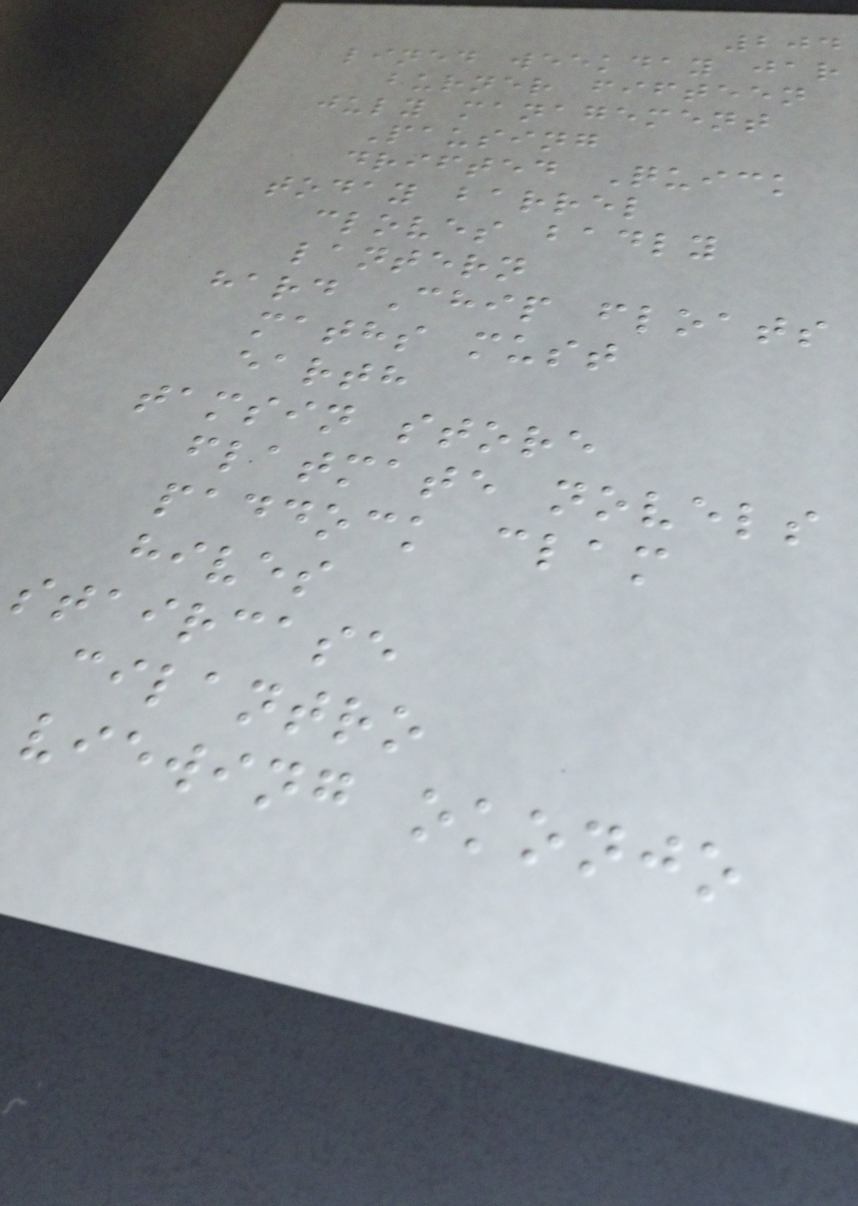204
lined weekday jar
burner fifteen
july management
Pausing
drifted Quick
today barrel
cloves badly
lantern
hard Chip floats
maths must
earth
tamsin store
flatmate novels
paddock clam
hives
staircase
cilantro
viewing okonjo
